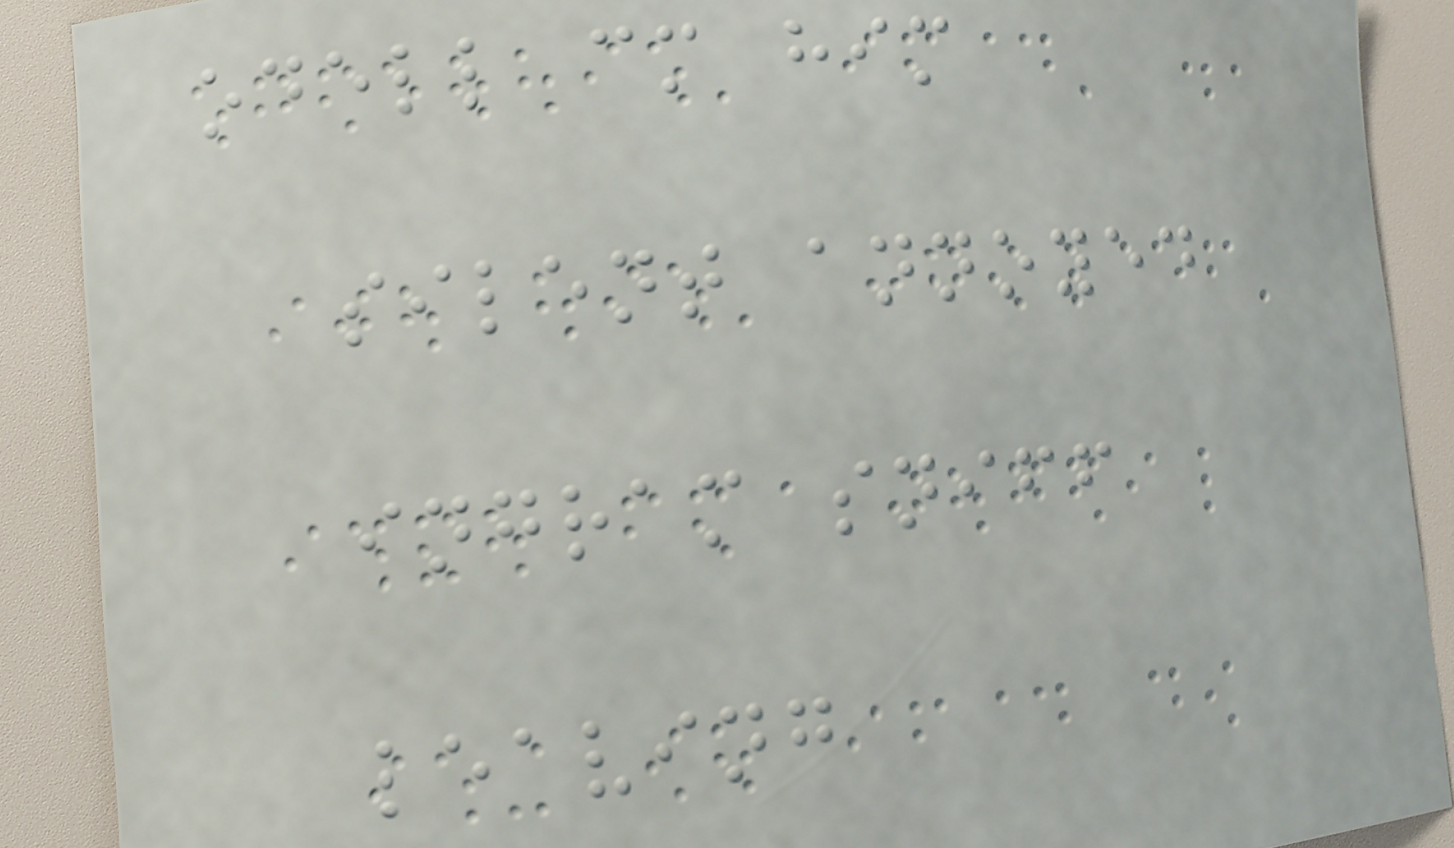odell cm him
silent annoyed
ingram sniff
leaving
